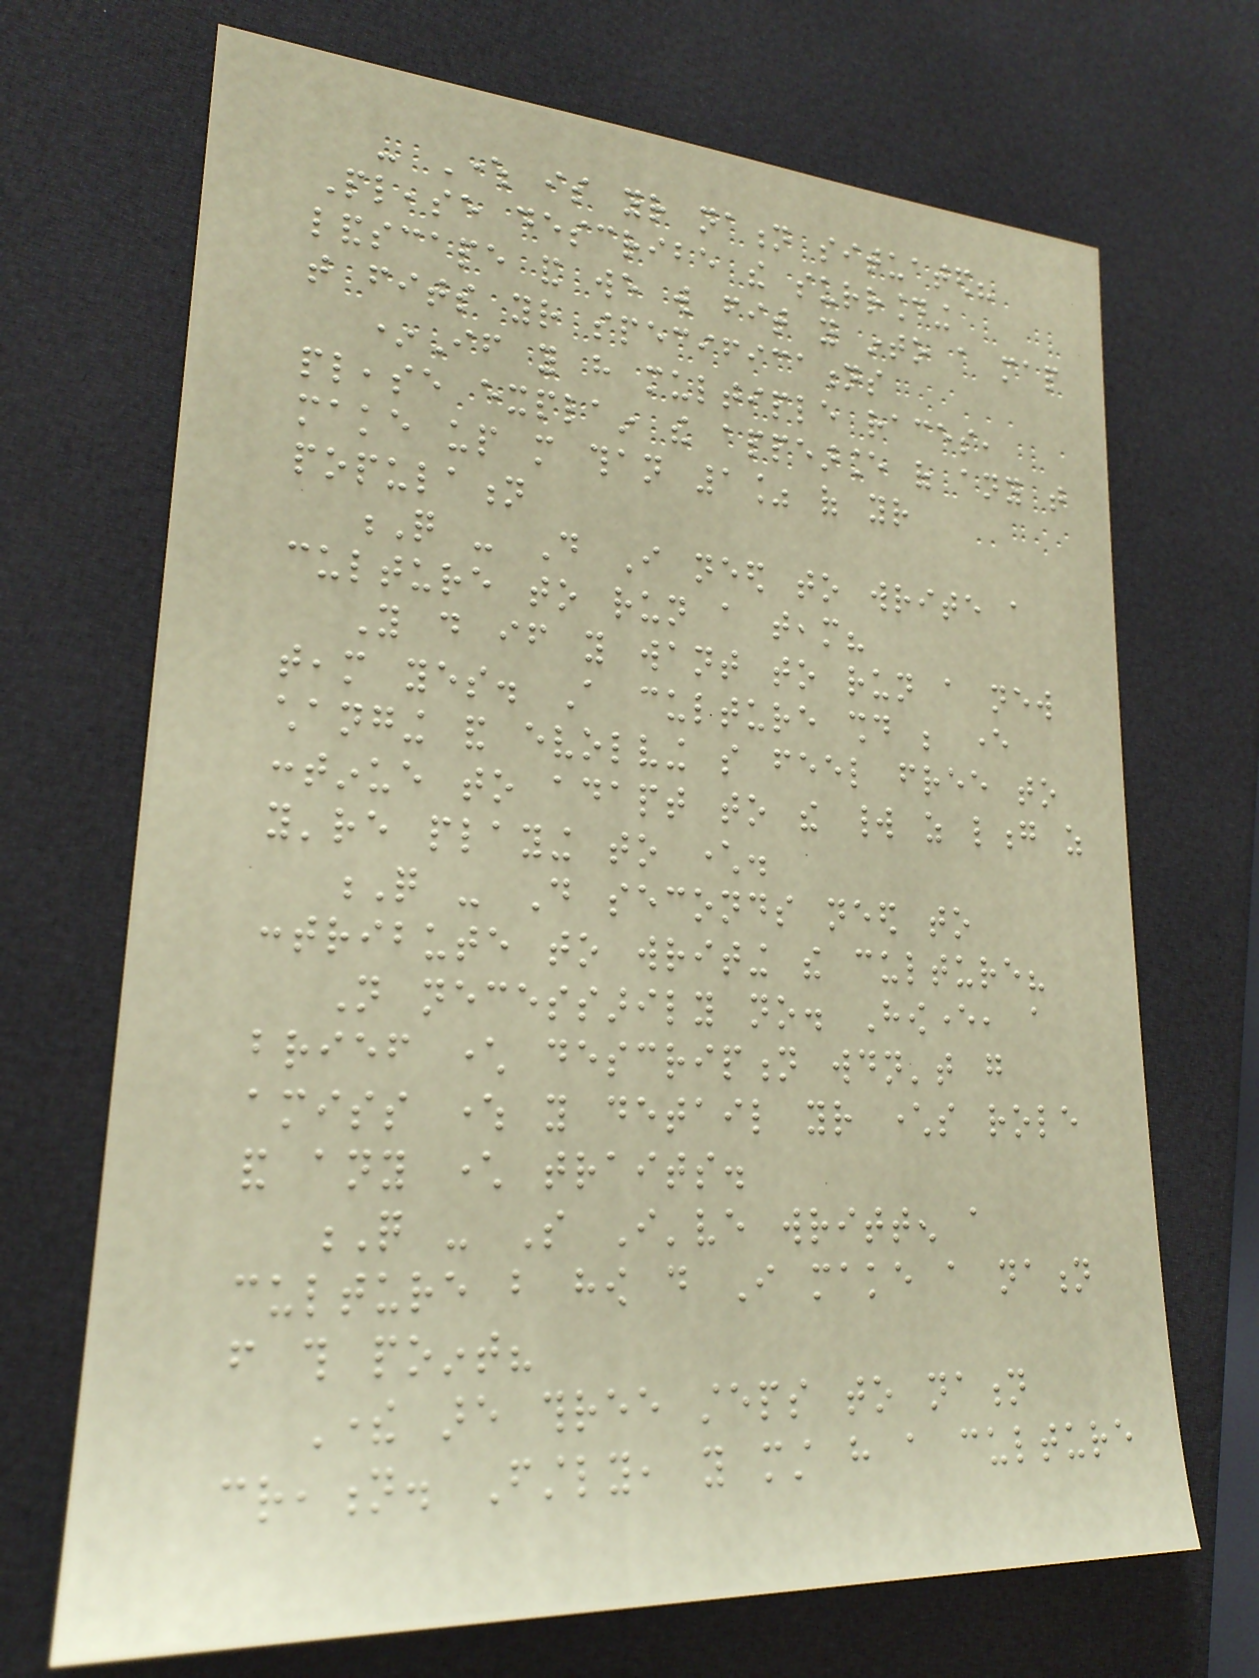- Where is your nation situated?
Please describe the surrounding
landscape and we will fit you into a map
that fits your specifications
*If you have multiple races,
please explain the appearance of any that
make up more than 1% of your
population
Q - Do I need to write a
culture to run a team?
You do if you want to run a new
team yes. A culture should be ever
changing and evolving so feel free to
continue to adapt to the world as long as
you're playing to character.
Q - Do seconds need to
contribute to writing the culture?
Not necessarily no. However, a
brief character description wouldn't go
amiss where you detail your characters role
and any character traits.
Q - So I've written a
culture but how do I make a nation
from this point?
There are three steps to nation
creation. Firstly, you must have a culture
